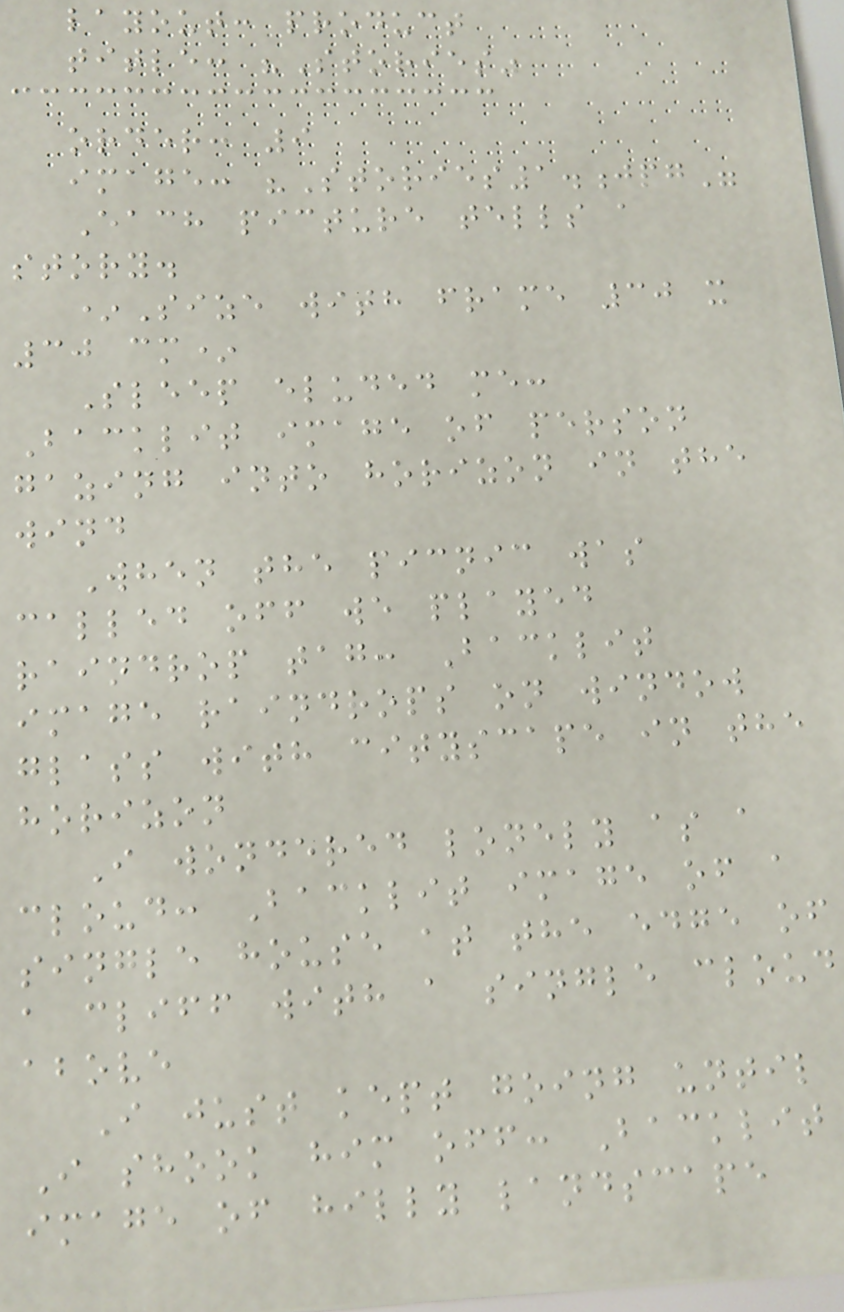layout: product
title: "Stories"
order: 9
image: "Stories1.jpg"
Each picture tells a
story.
*Size with frame 30 x
30 cm*
Sleep eluded me:
Backlit image of person
gazing into horizon in the
wind
When the picnic was
called off we played
raindrop tag: Backlit
image raindrops on window
glass with cityscape in the
horizon
I wondered lonely as a
cloud: Backlit image of a
single house at the edge of
a cliff with a single cloud
above
I just kept going until
I shook him off: Backlit
image of hilly landscape
